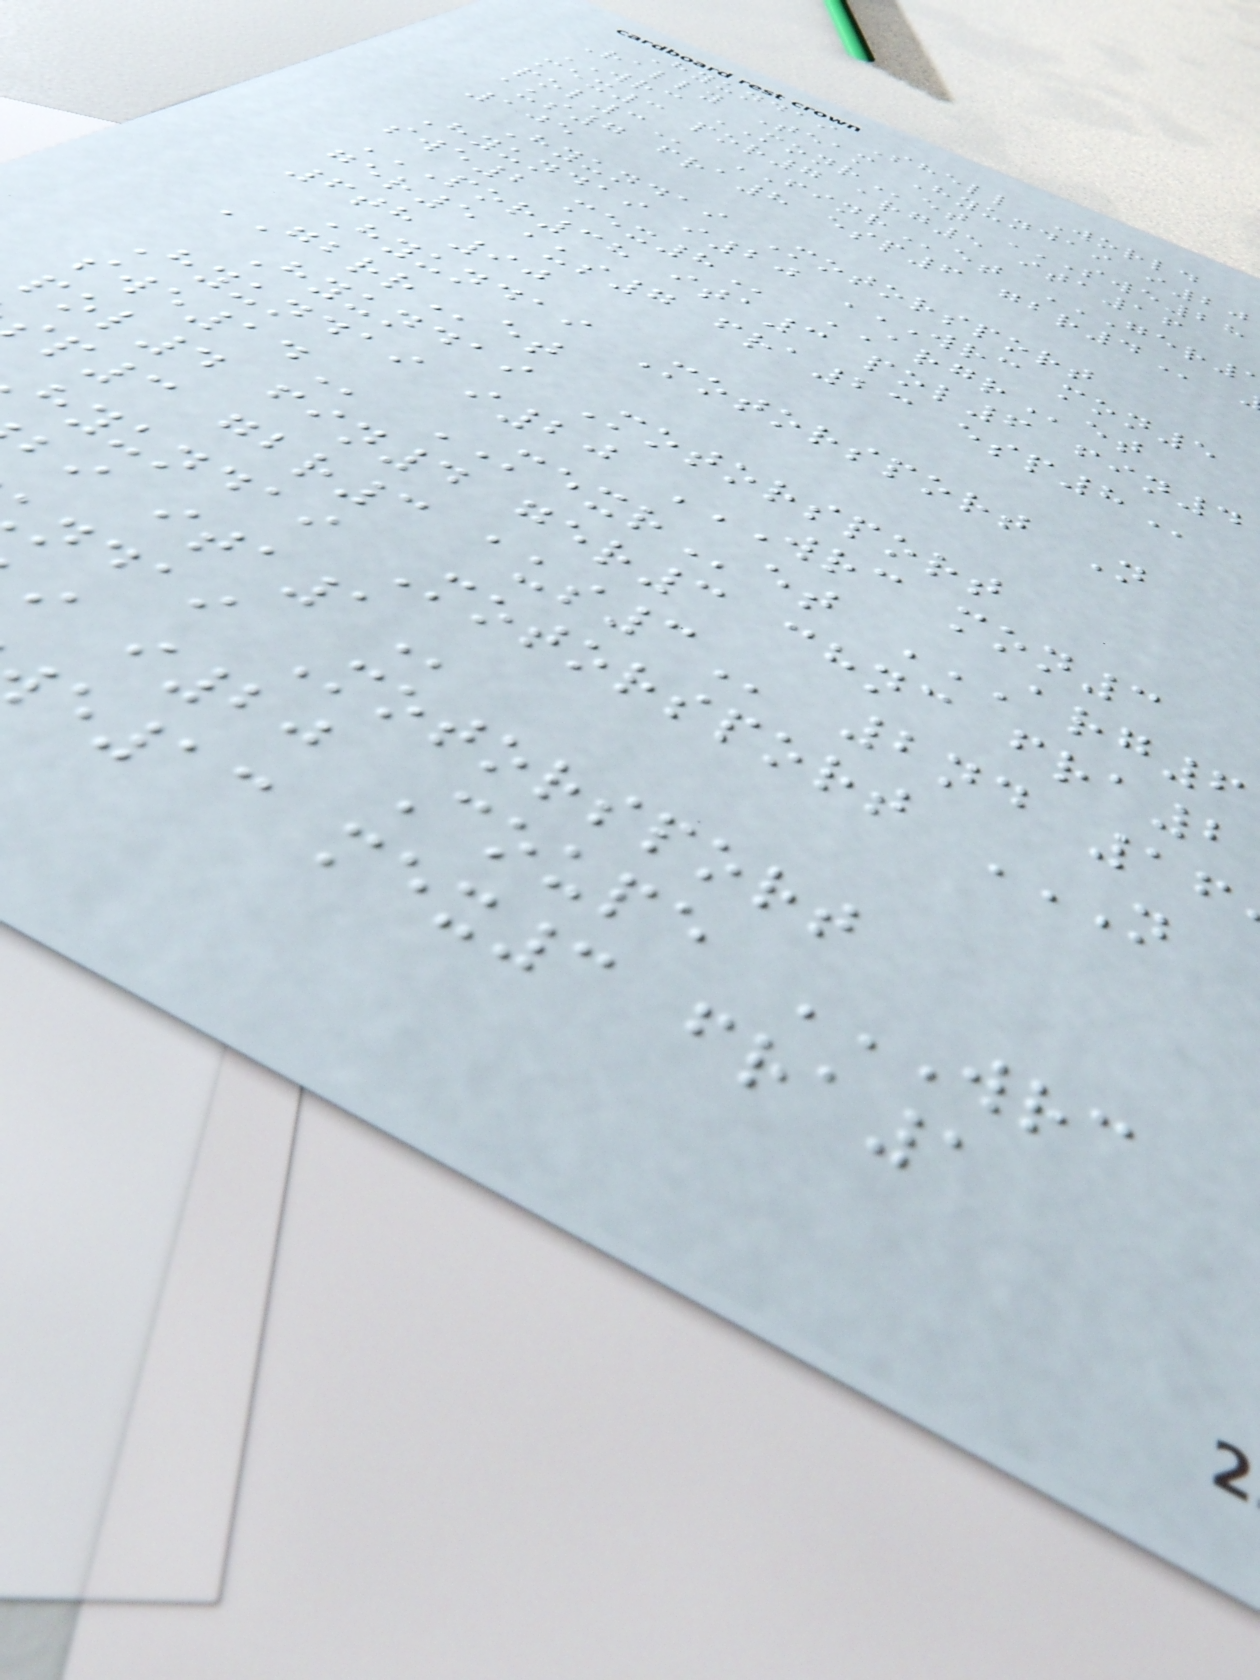Hyundai Shell World
Rally Team Hyundai i20
WRC MONRet SWE28
mex3 por7 arg5 ita16
FINRet
aus7 fra8 esp6
105
Hyundai Motorsport
Hyundai i20 WRC MON5
POR38 ITA3 POL6 FIN4
ger5 aus7 fra23
6th 90
Hyundai Motorsport N
GBRRet
Hyundai Motorsport
Hyundai i20 WRC MON3
MEXRet
pol4 fin4 ger3 chnc fra2
sp3 gbr3
ndai Motorsport
e13 mex3 fra1
